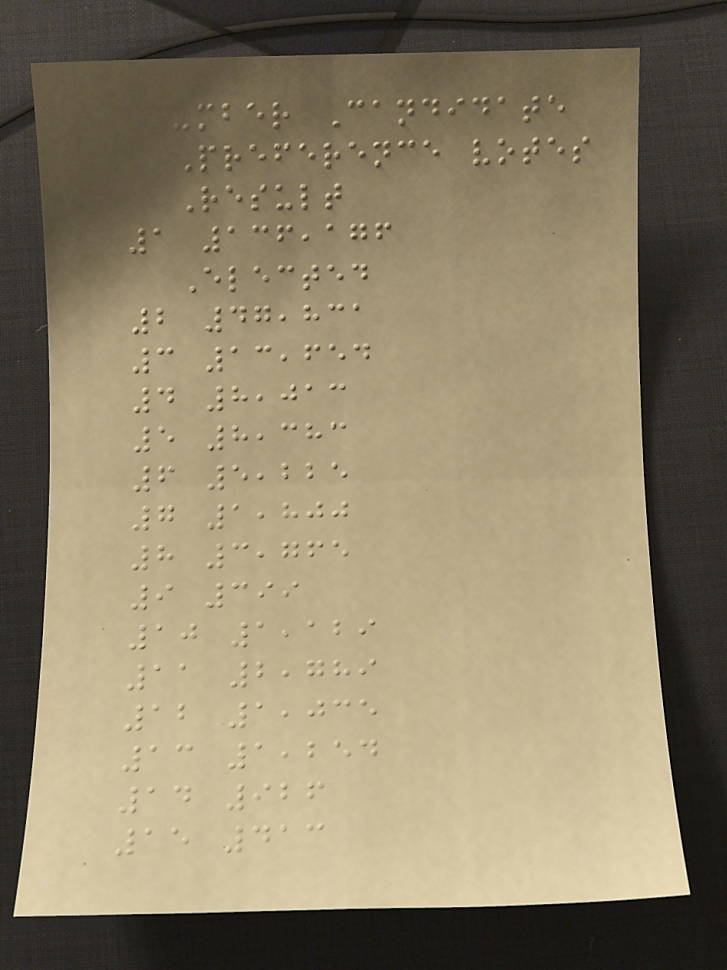Number Candidate
Preference votes
Result
1 136,176
Elected
2 47,831
3 13,654
4 8,013
5 8,383
6 5,225
7 1,800
8 3,765
9 399
10 1,129
11 2,789
12 1,035
13 1,254
14 926
15 413
